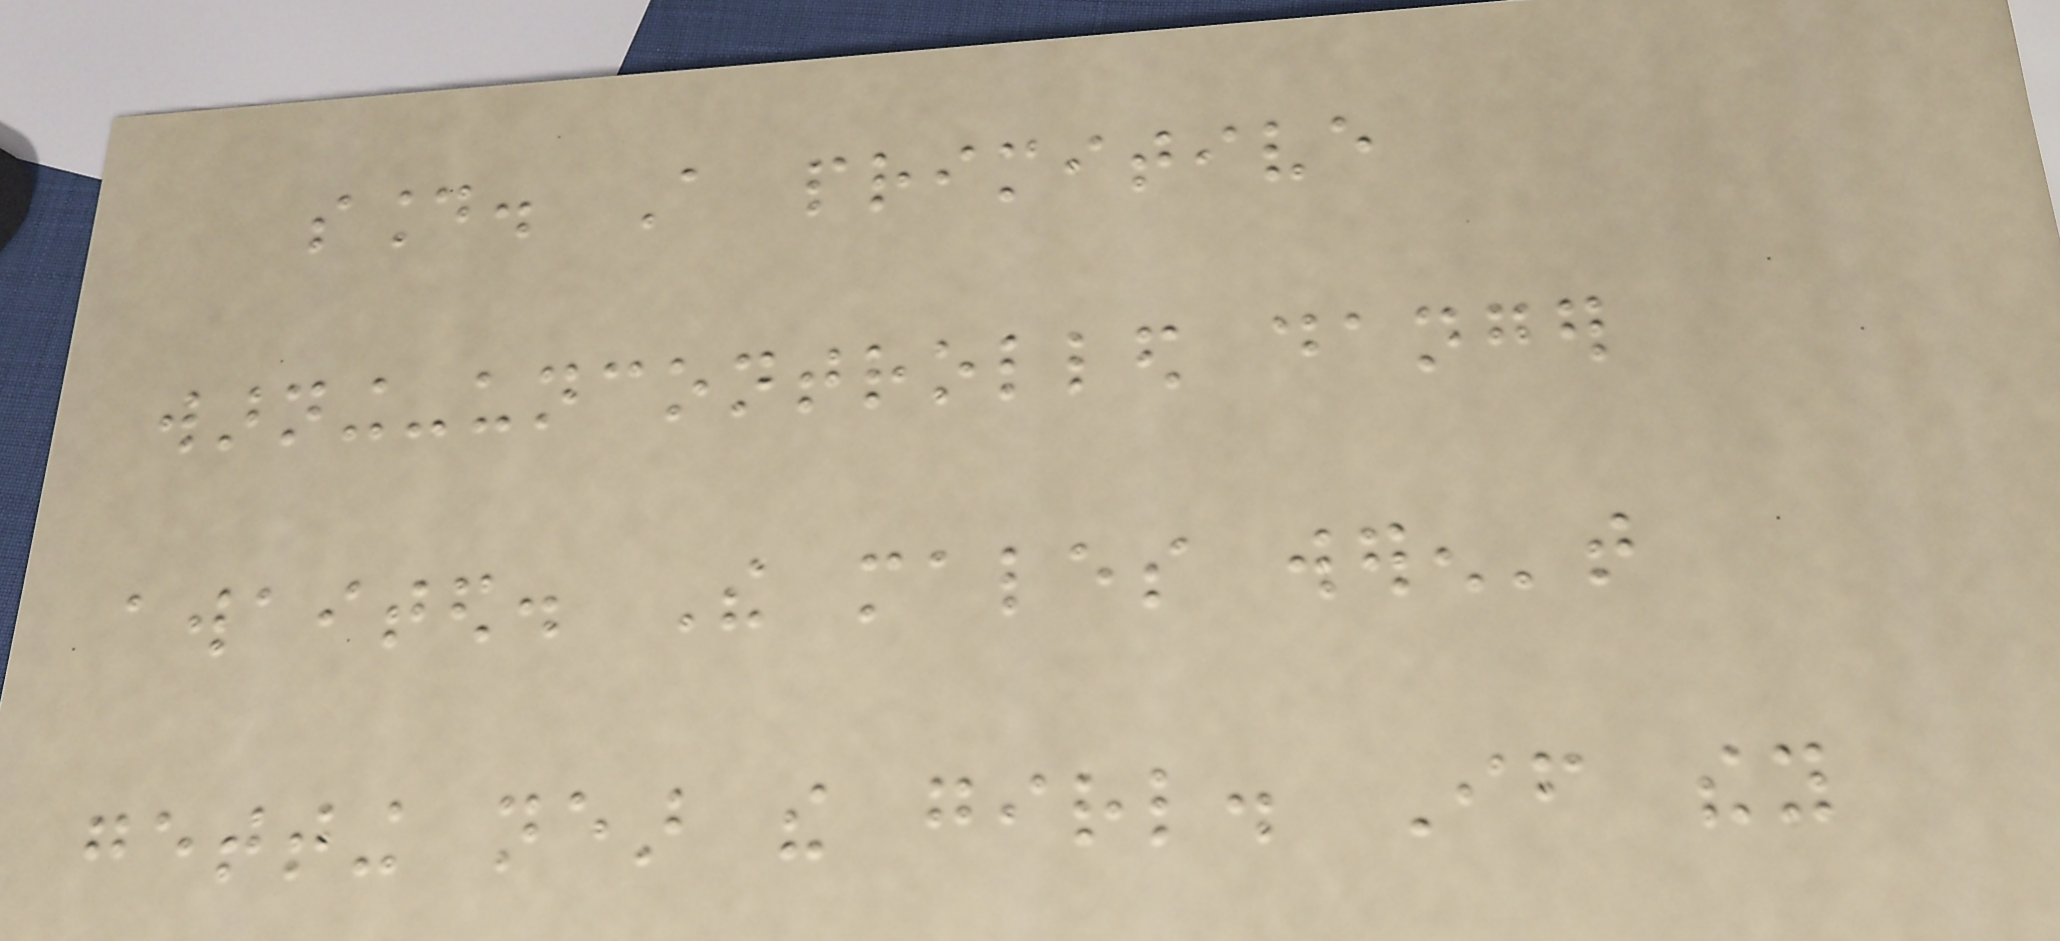sound. A primitive
warning-uncontrolled danger
awaited. The males weren't
getting near the girl. If they
